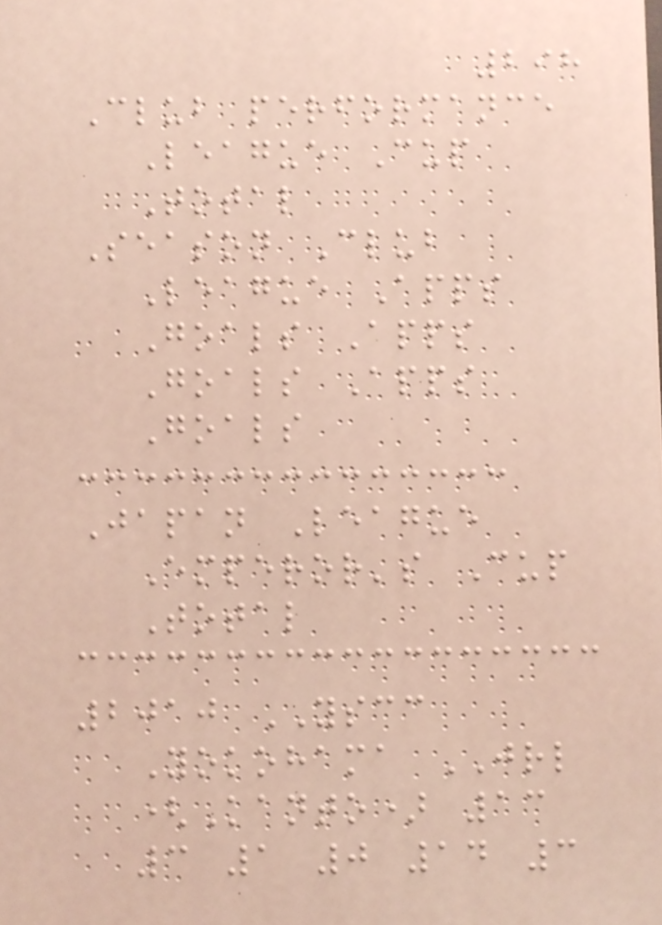298
Club performance
League Cup
Total
Season Club
League Apps
Goals Apps
Goals Apps
Goals
Japan League
Emperor's Cup
Total
2010 YSCC
Yokohama JRL
(Kanto) 13
3 1 0 14 3
